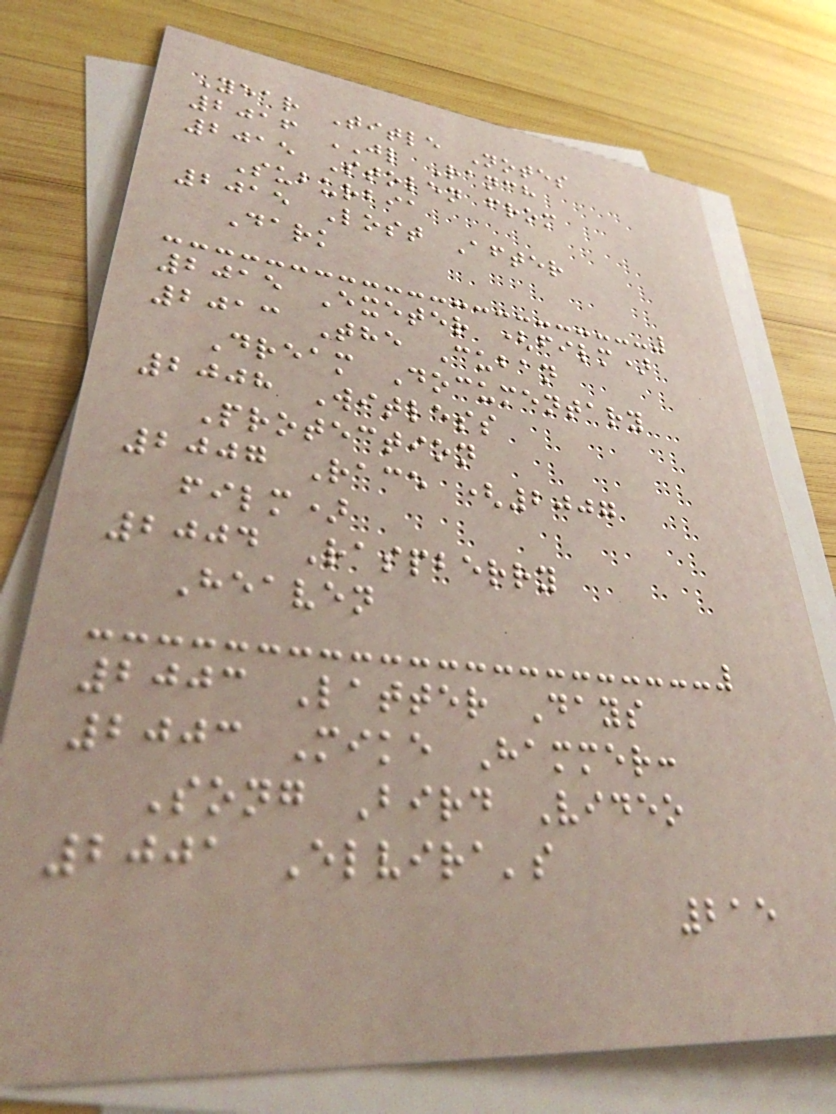Year Title Notes
2016 JL Ranch
2015 Stolen from
Suburbia
2015 Lost After
Dark
2015 Exeter (film)
2013 The Cuban
Dream Documentary
2008 Witless
Protection
2007 Race (2007
film)
2004 Raspberry
Heaven
2003 Latter Days
2003 Mike Hammer:
Song Bird Video
2001 Elvira's
215
